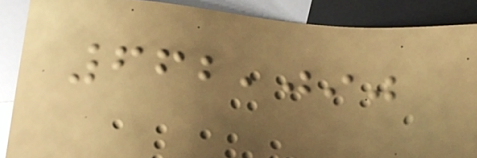662,090
